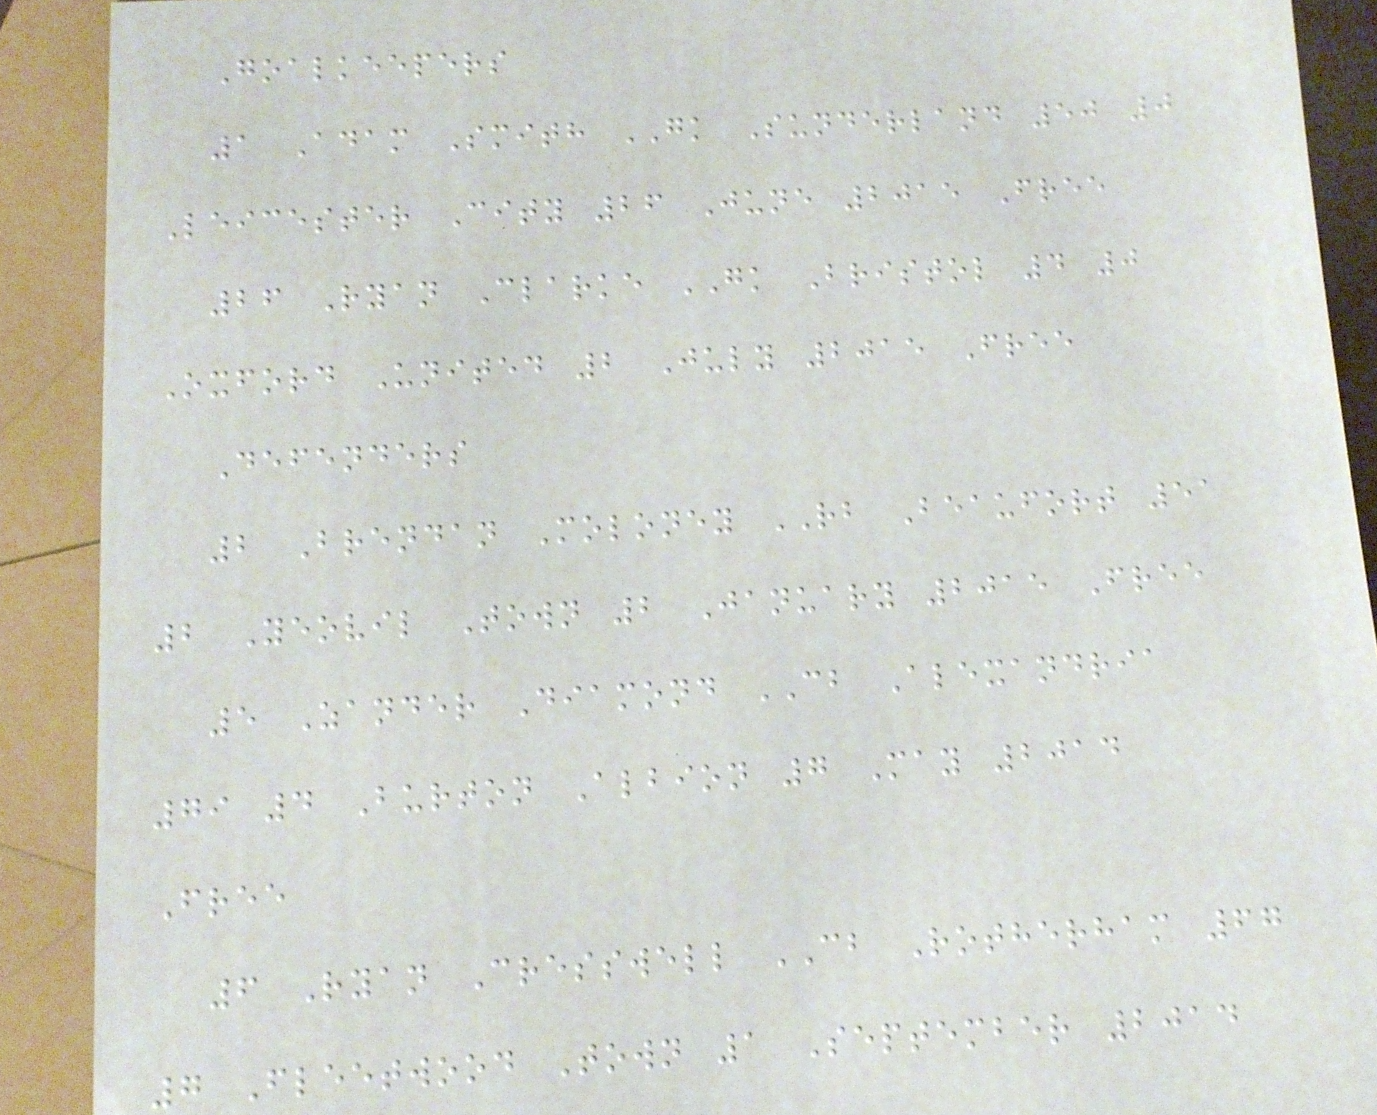Goalkeepers
1 Adam Smith GK Sunderland 50 0
Leicester City 26 June 2015 Free
26 Ryan Clarke GK Bristol 4 0
Oxford United 2 July 2015 Free
Defenders
2 Brendan Moloney RB Beaufort 51
2 Yeovil Town 2 January 2015 Free
5 Zander Diamond CB Alexandria
79 4 Burton Albion 7 May 2014
Free
6 Ryan Cresswell CB Rotherham 67
7 Fleetwood Town 1 September 2014
